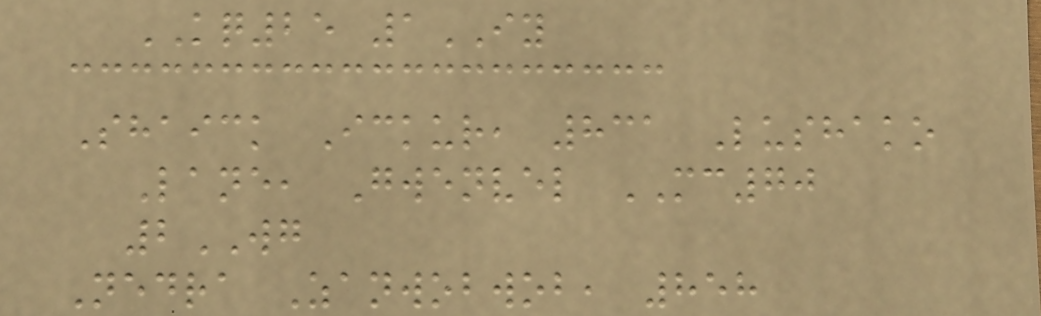KQ25 1IY
Shaick Ickur, 831 Lushako
Lane, Gwenvel MC70
2WG
Nedra Zanwobwob, 858
